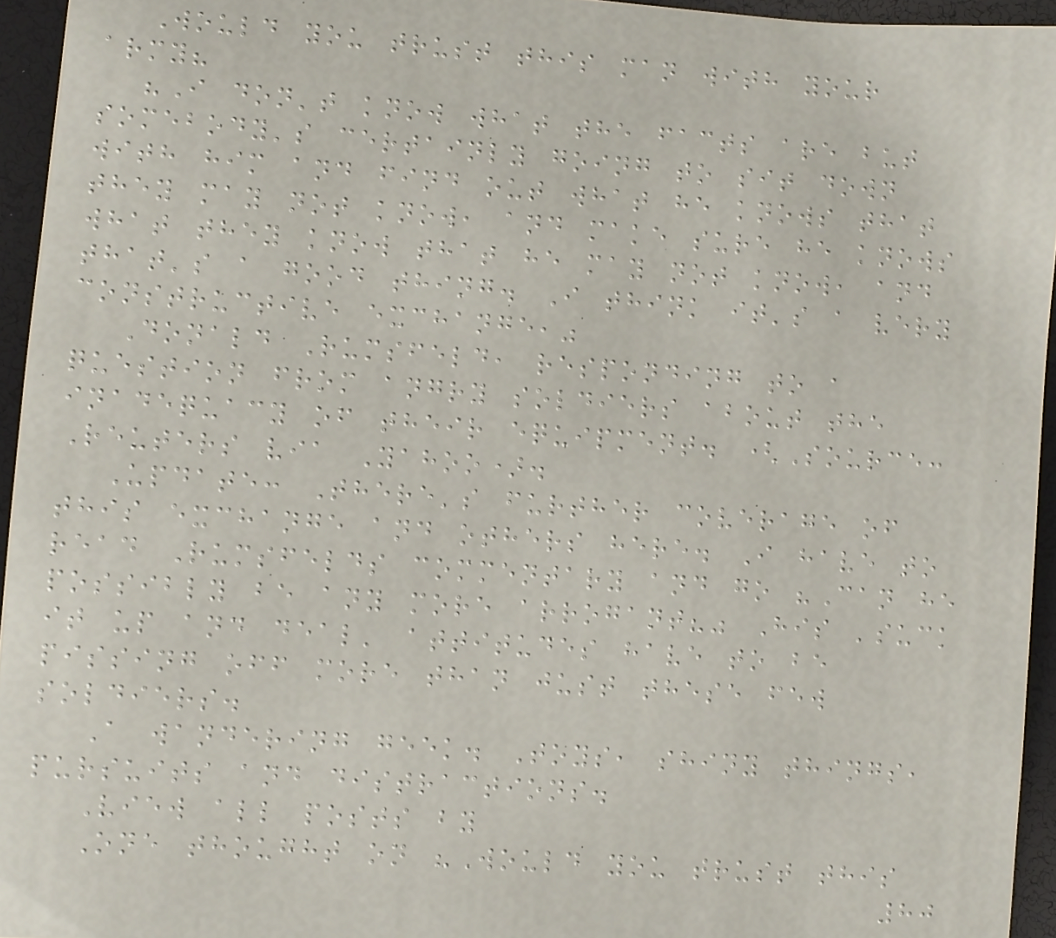Would you trust this man with your
army?
"I don't know what the facts are but
somebody's certainly going to sit down
with him and find out what he knows that
they may not know, and make sure he knows
what they know that he may not know, and
that's a good thing. I think it's a very
constructive exchange,"
Donald Rumsfeld, responding to a
question from angry soldiers about the
inadequacy of their equipment. (Source:
Reuters via Yahoo).
Update: There's further coverage of
this exchange and others here. I have to
read Rumsfelds commentary and go "Can he
possibly be any more arrogant?" His 'suck
it up and deal' attitudes have to be
pissing off more than just these few
soldiers.
A wandering geek. Toys, shiny things,
pursuits and distractions.
View all posts by
One thought on "Would you trust this
80
